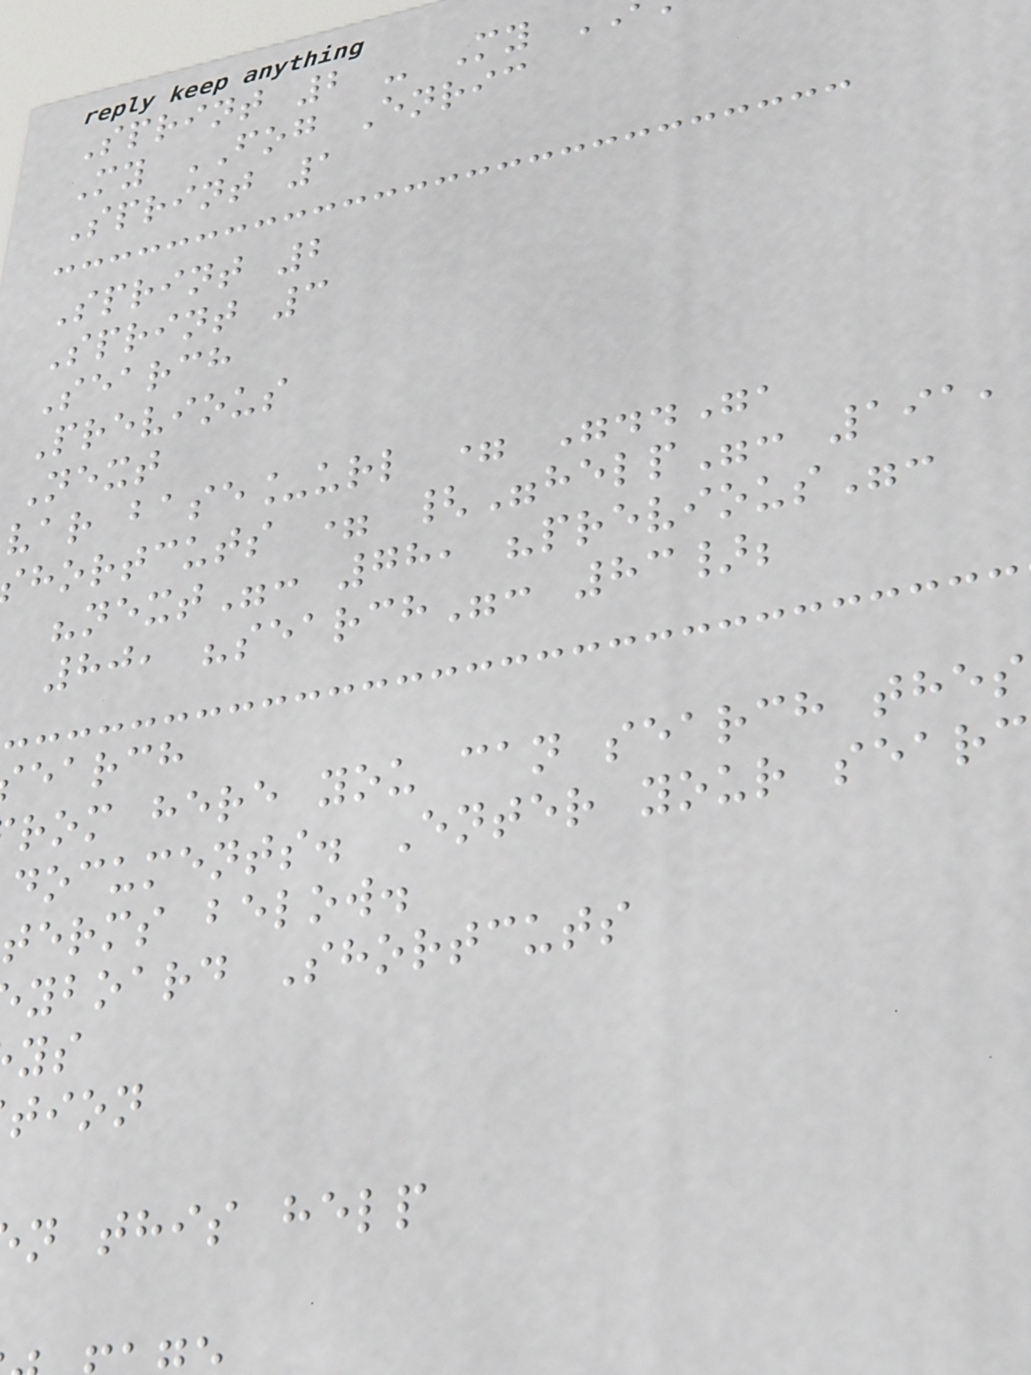Sprint 2 - My
My FOG Enric
Sprint 1
Sprint 2
Sprint 3
Search
Previous
Next
var base_url = "..",
hortcuts = {"help": 191,
"next": 78, "previous":
80, "search": 83};
earch
rom here you can search thes
documents. Enter your searc
terms below.
yboard Shortcuts
tion
n this help
